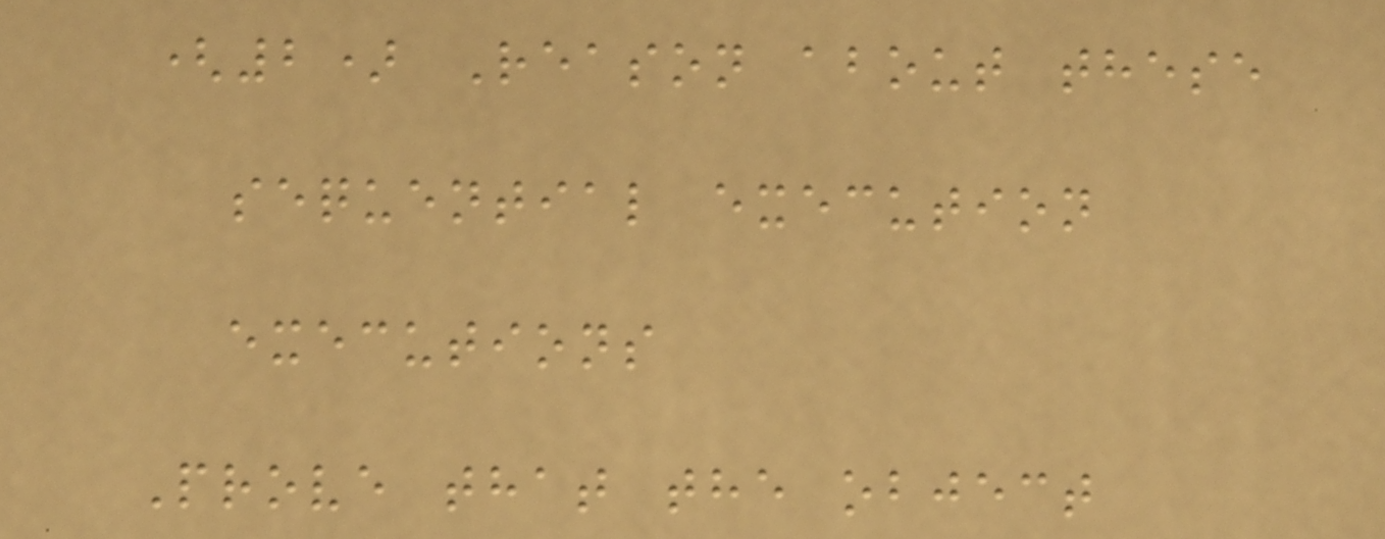(2) Reason about these
sequential execution
executions
Prove that the object
